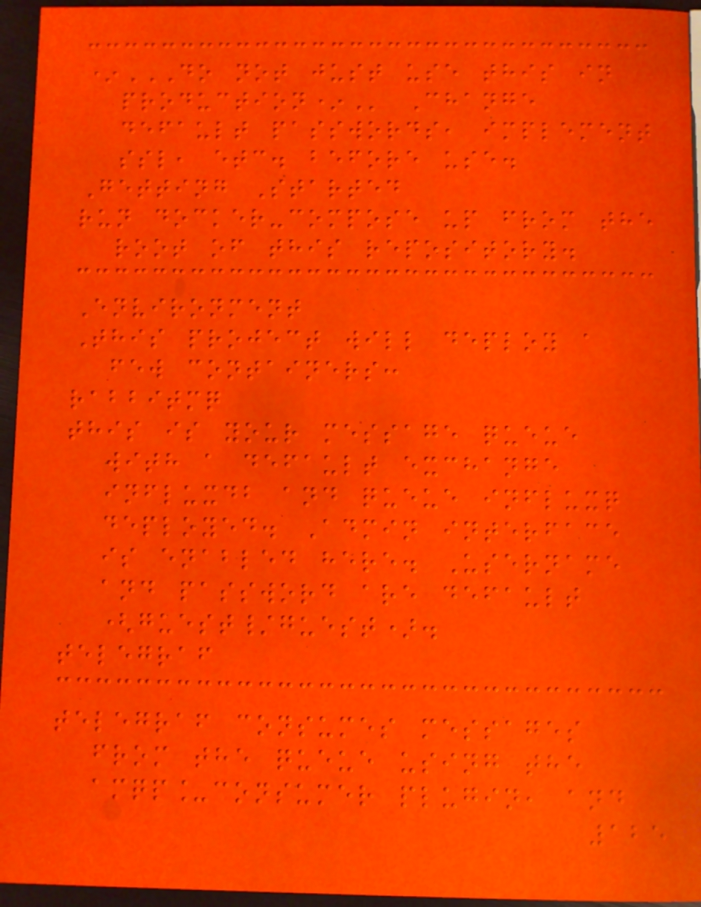*DO NOT JUST USE THIS IN
PRODUCTION* Change
default passwords, implement
ssl, etc. before use.
Getting Started
run docker-compose up from the
root of this repository.
Environment
This project will deploy a
few containers:
rabbitmq
this is your message queue
with a default exchange
influxdb and queue influxq
deployed. Admin interface
is enabled here. Username
and password are default
(guest/guest).
telegraf
telegraf consumes messages
from the queue using the
amqp_consumer plugin, and
125
